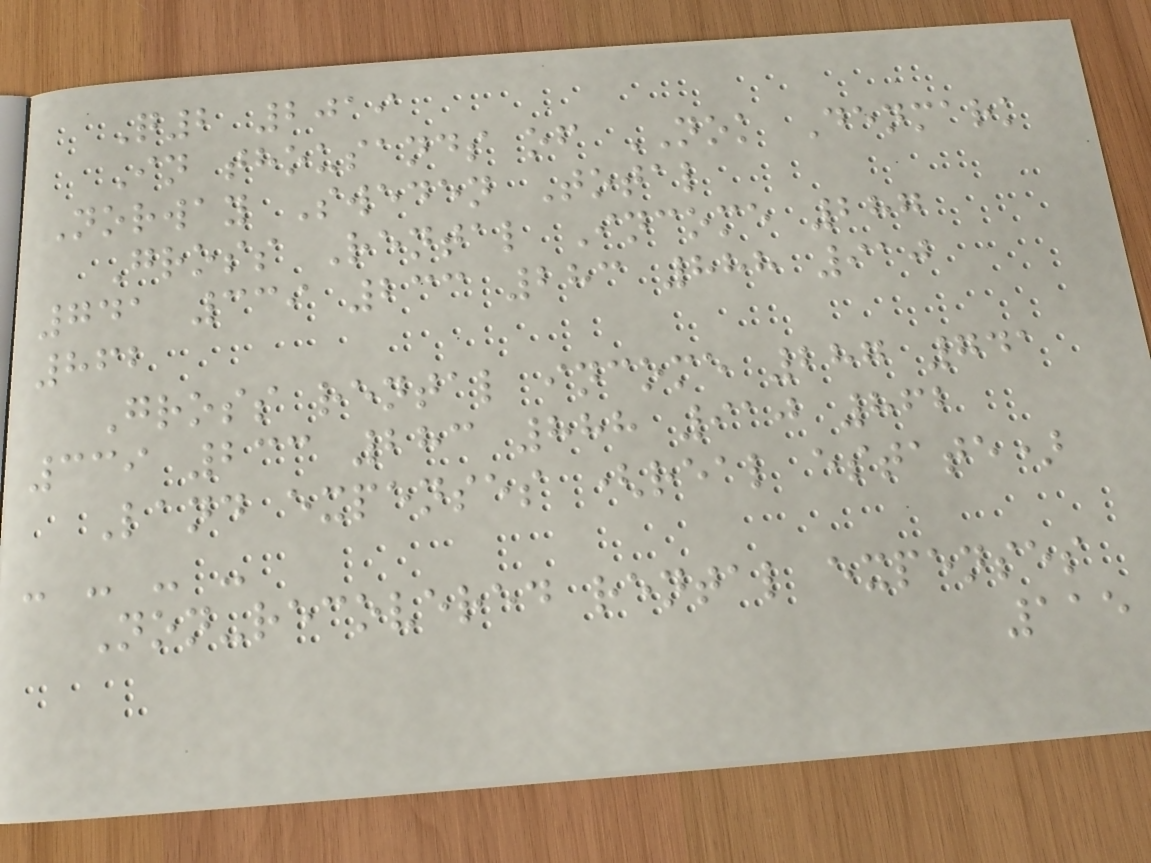Q2 2019
In thousands of NOK Denmark
Norway Sweden Total
Gross Rental Income 287
741 339 233 283 888 910
862
Gross rental income 287 741
339 233 283 888 910 862
Land expenses (real estate)
- - - -
Non-recovered rental expenses
115
